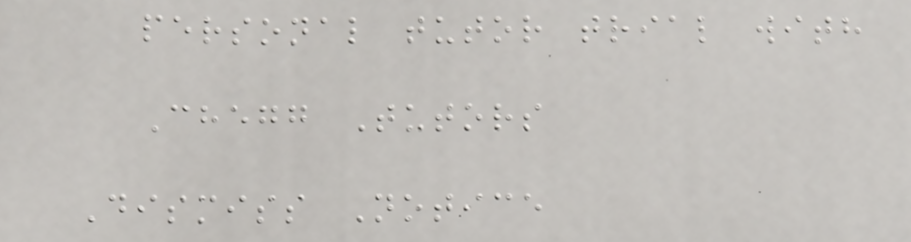personal tutor trial with
Chegg Tutors
Dismiss Notice
